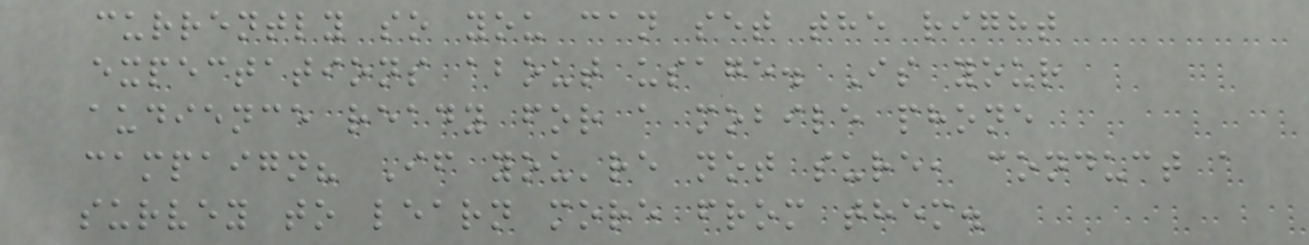currently so you can set the right
expectations about usage. Is your
audience ready for a mobile phone
campaign? If you're not sure, conduct a
survey to learn more from them.
